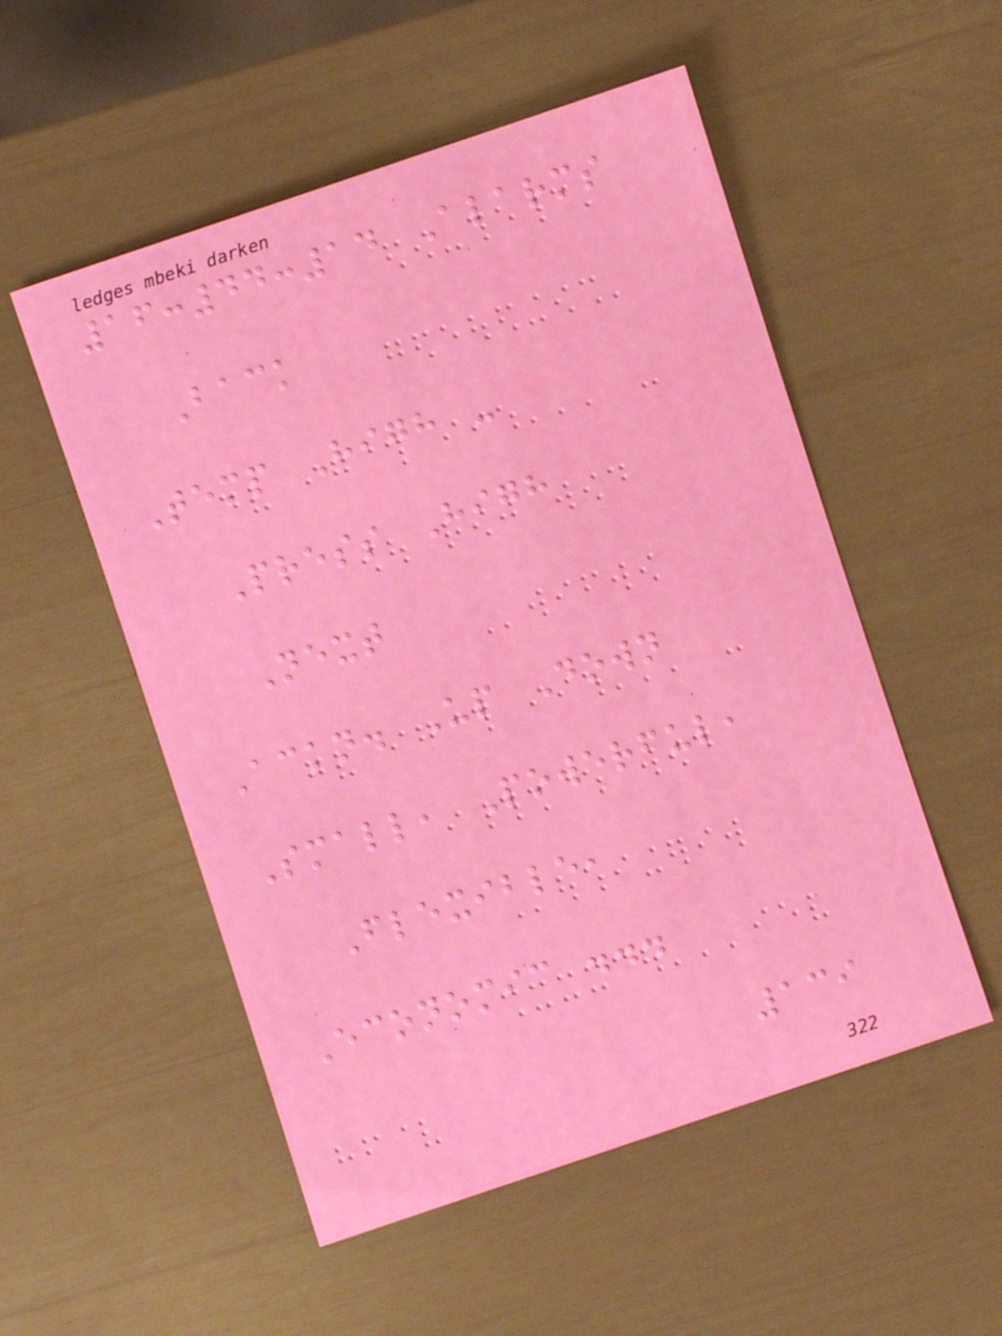16:44:14 Alarms
Back
Temp High -
Press High
Next
Ackn. Up Down
Small, Powerful,
Flexible,
Economic ...
139
